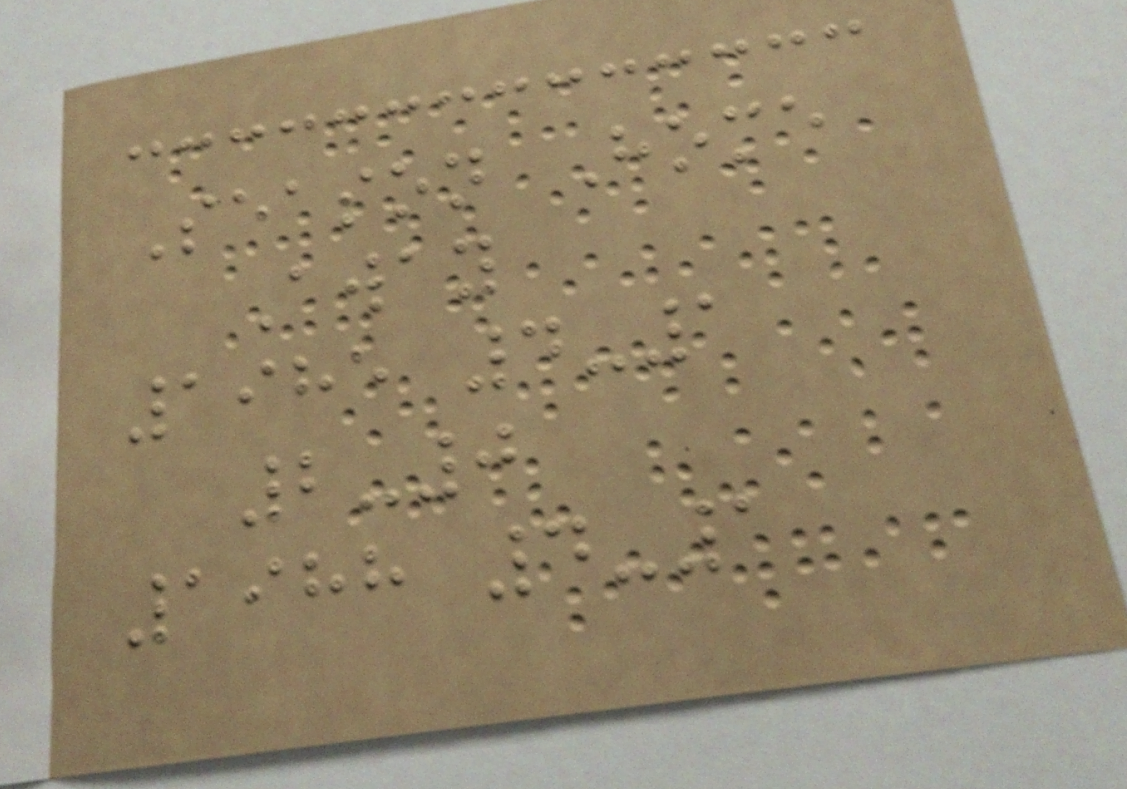Season Home
Away
1985 4-1
2-0
1988 4-1
